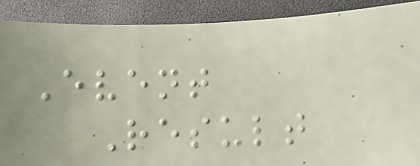Event
Result
